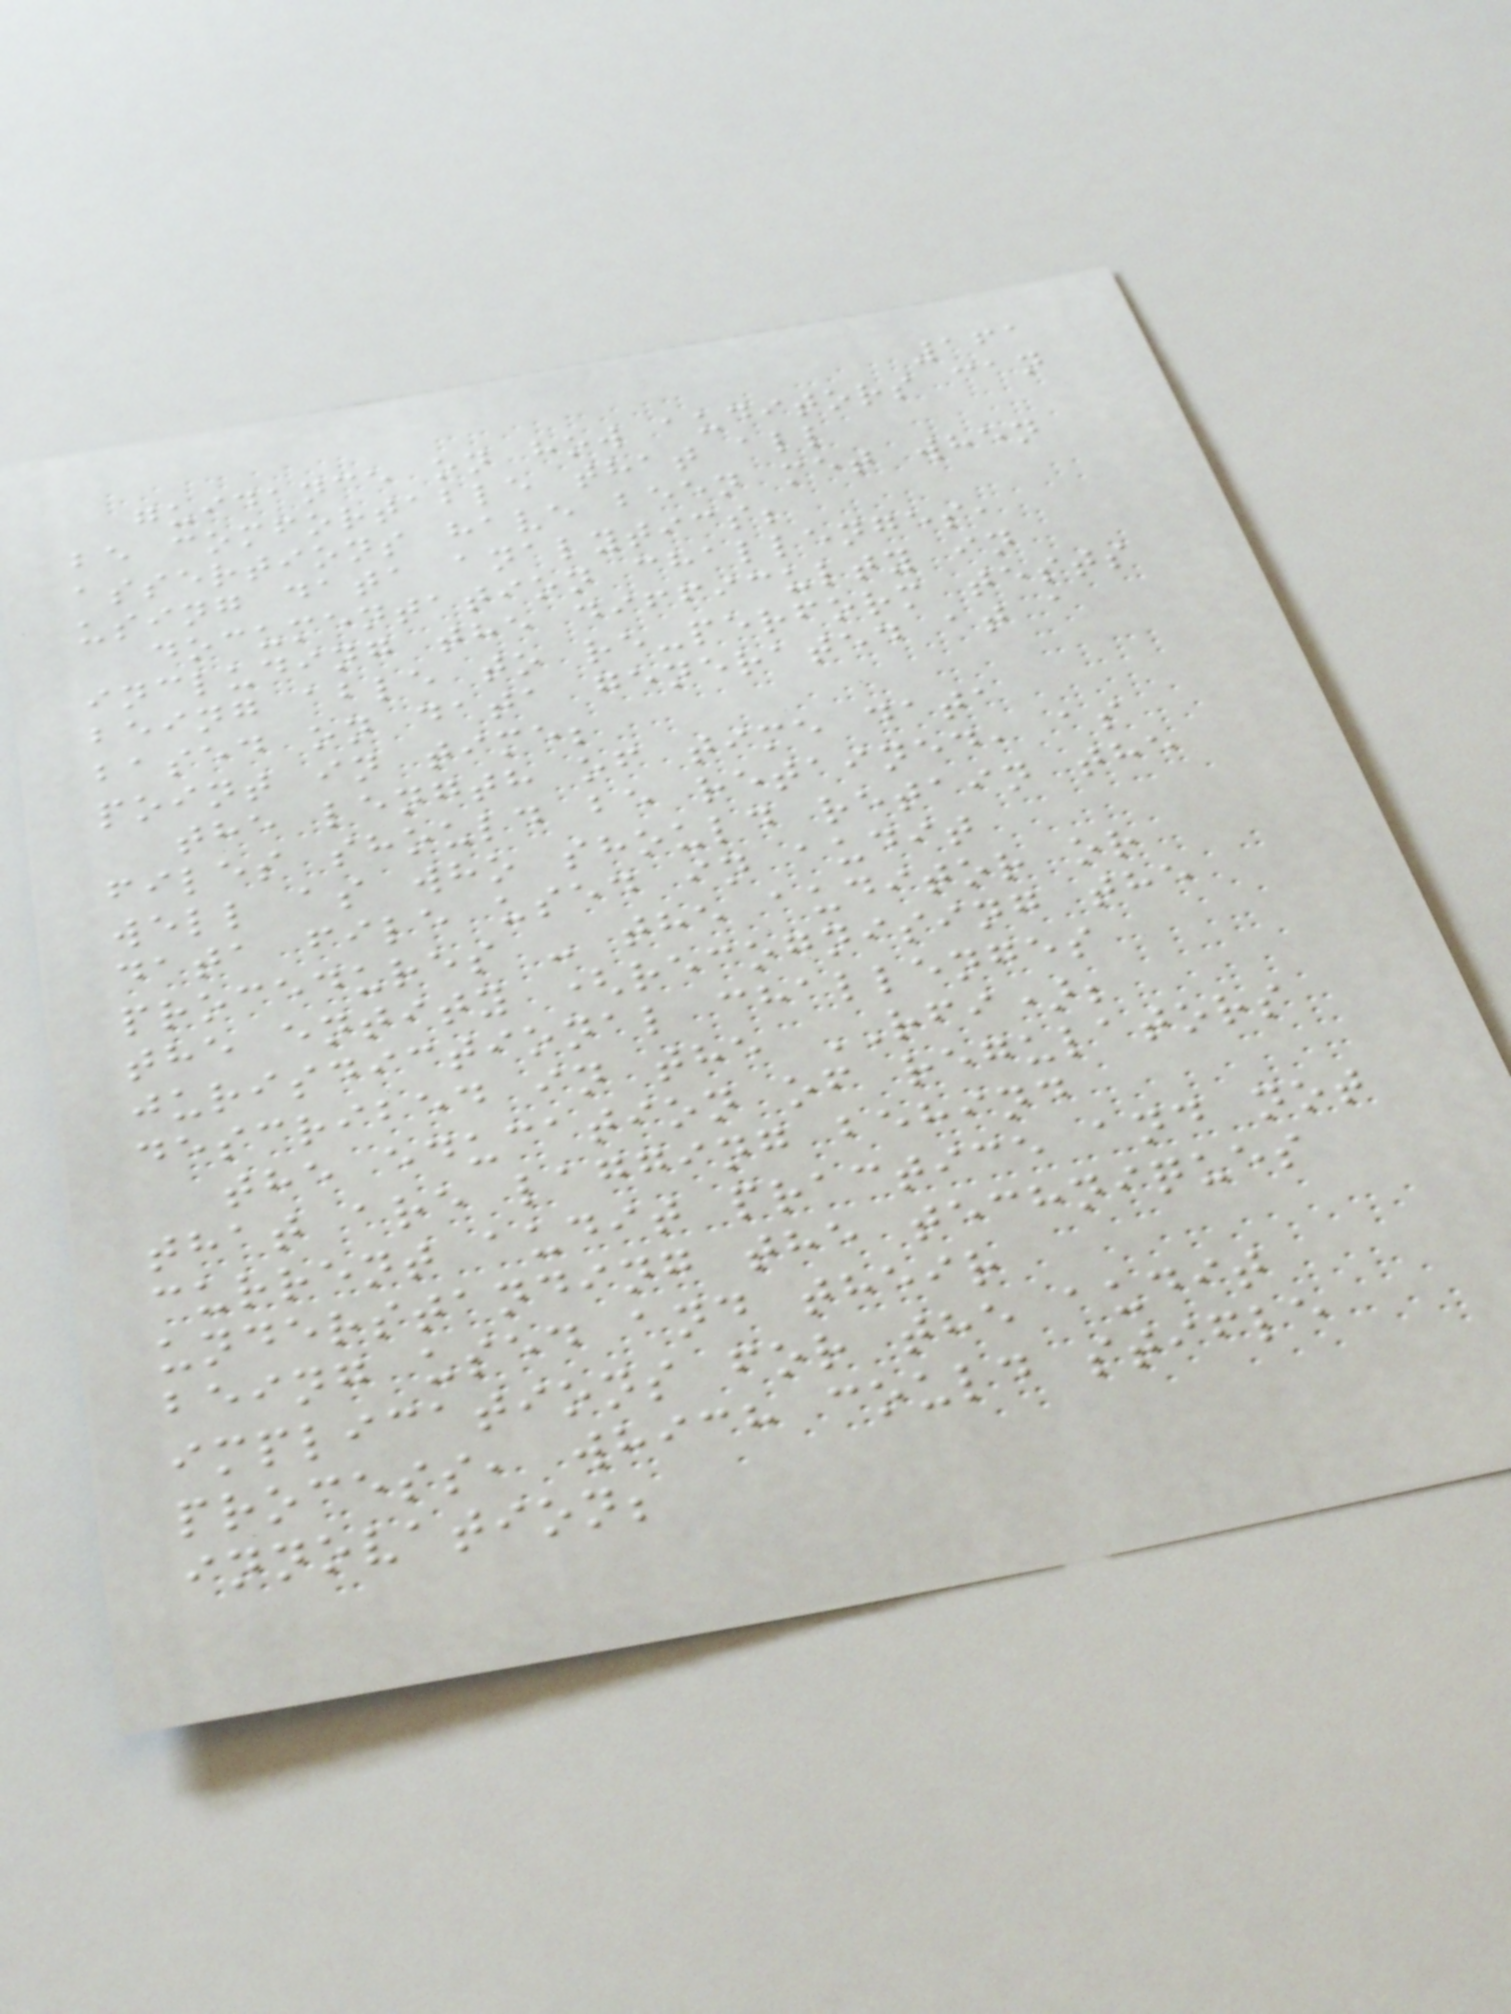161
guidance on how auditors can
be comfortable that all
assertions have been met when
using data analytics;
documentation challenges,
including the difficulty in
being able to re-perform tests
based on data generated at a
point in time;
the length of time data
files should be retained, as
well as who should retain the
data file used in audit
procedures - the auditor or
the entity (recognising the
jurisdictional challenges
described in the RFI);
the education of regulators
that are lagging behind
current audit practice and not
understanding the techniques
being used and their
implications for the audit
process, which could stifle
innovation;
